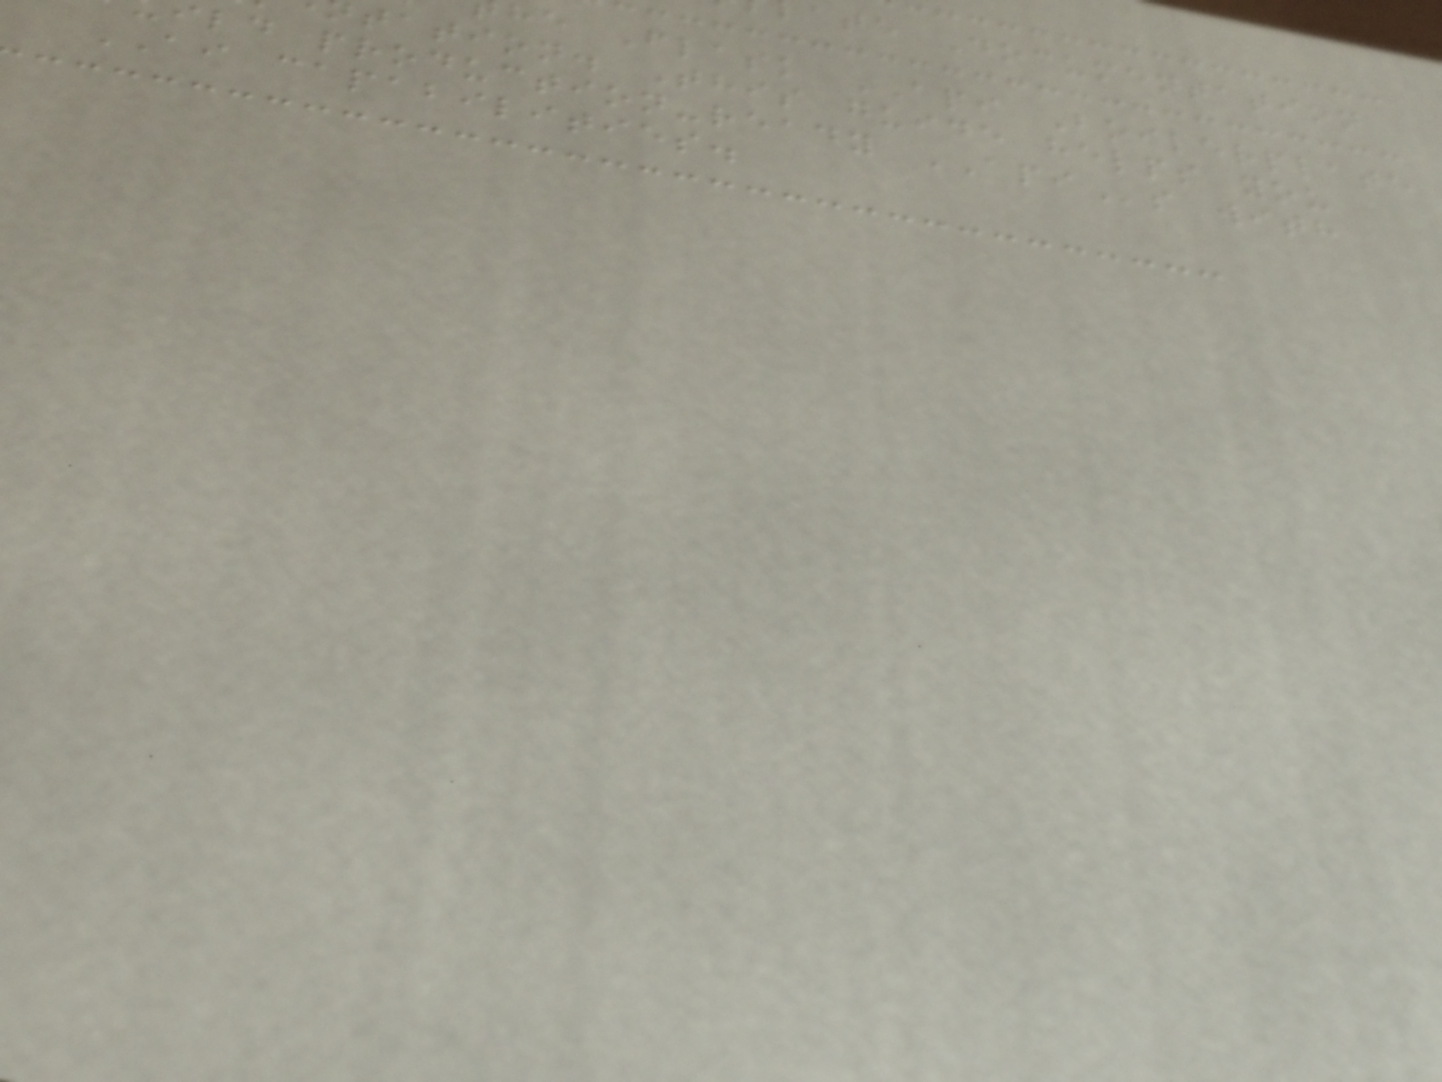ate Documentation
he Flask API Boilerplate
tation. This guide helps you
ild production-ready APIs with
AI capabilities.
